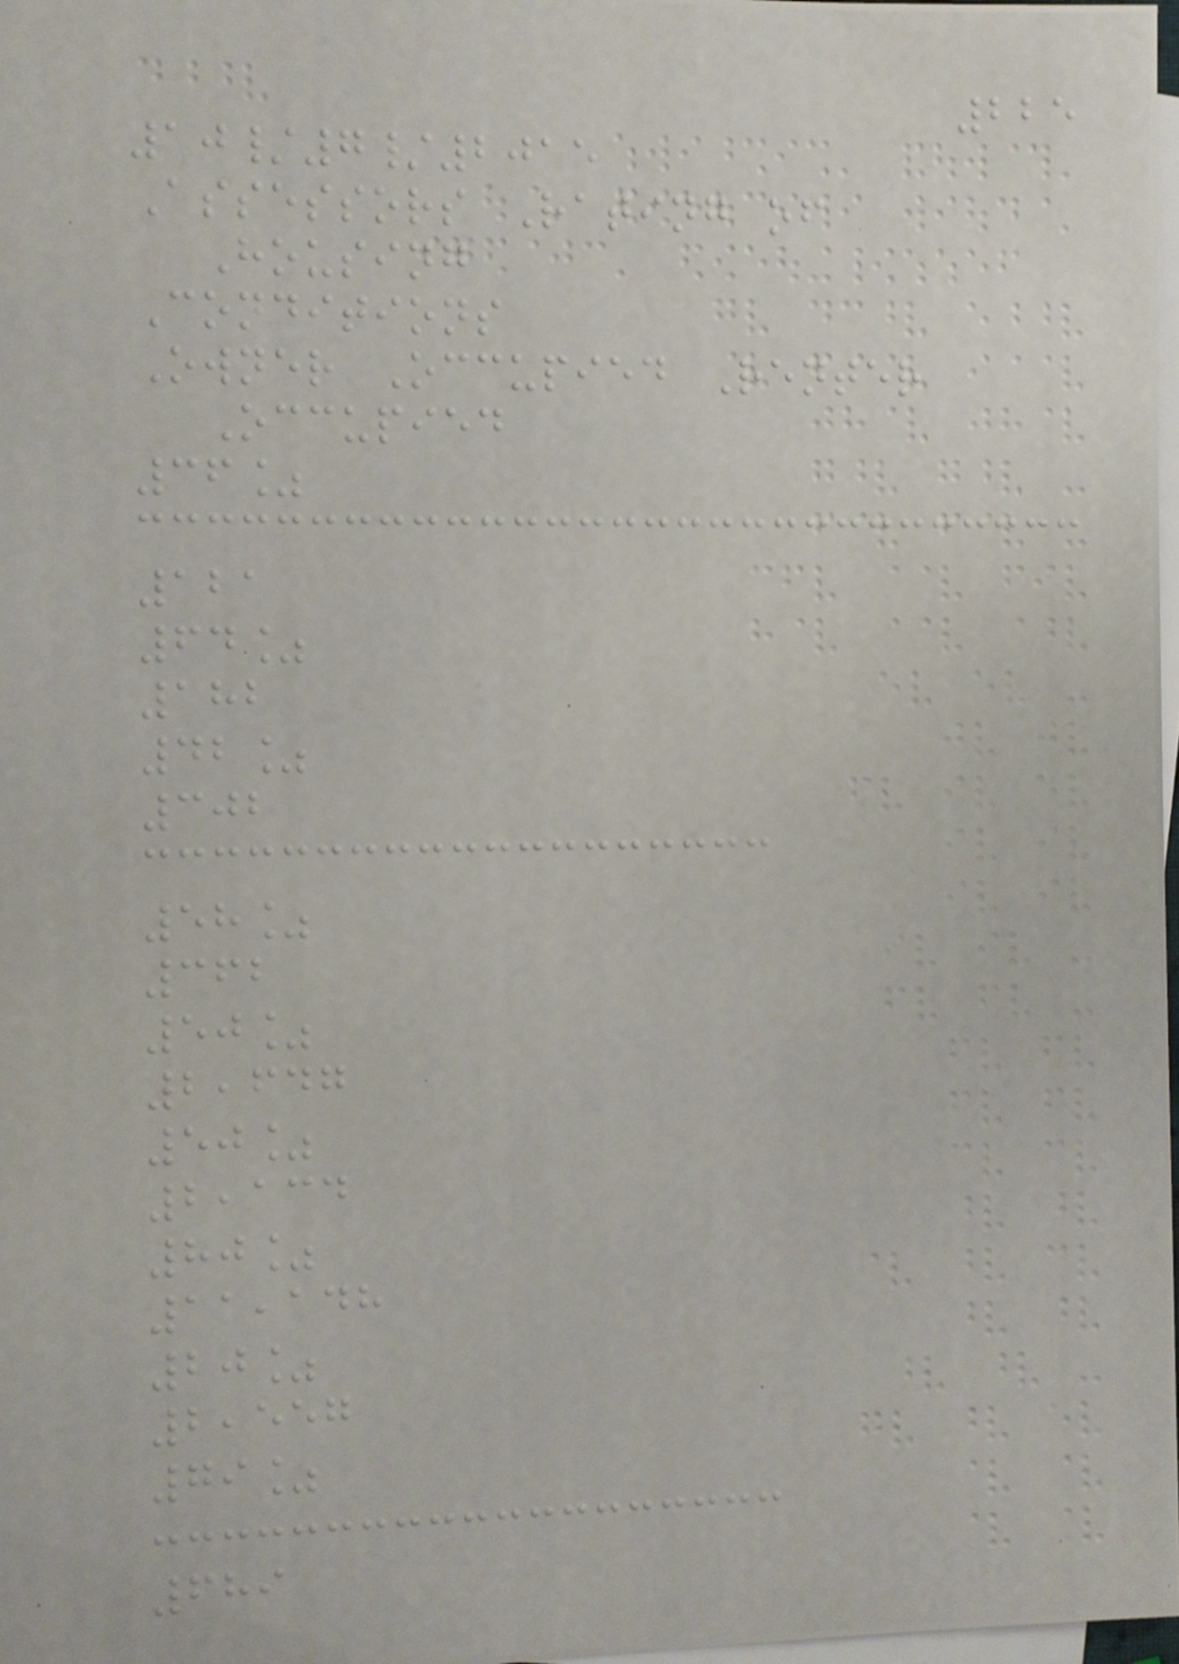225
10/7/2015
Assessors Rating of
Housing
Conditions
Owner Occupied Renter
Occupied
36%
121
64%
182
42%
302
58%
362
50%
2,647
50%
2,134
80%
11,148
20%
2,557
79%
689
